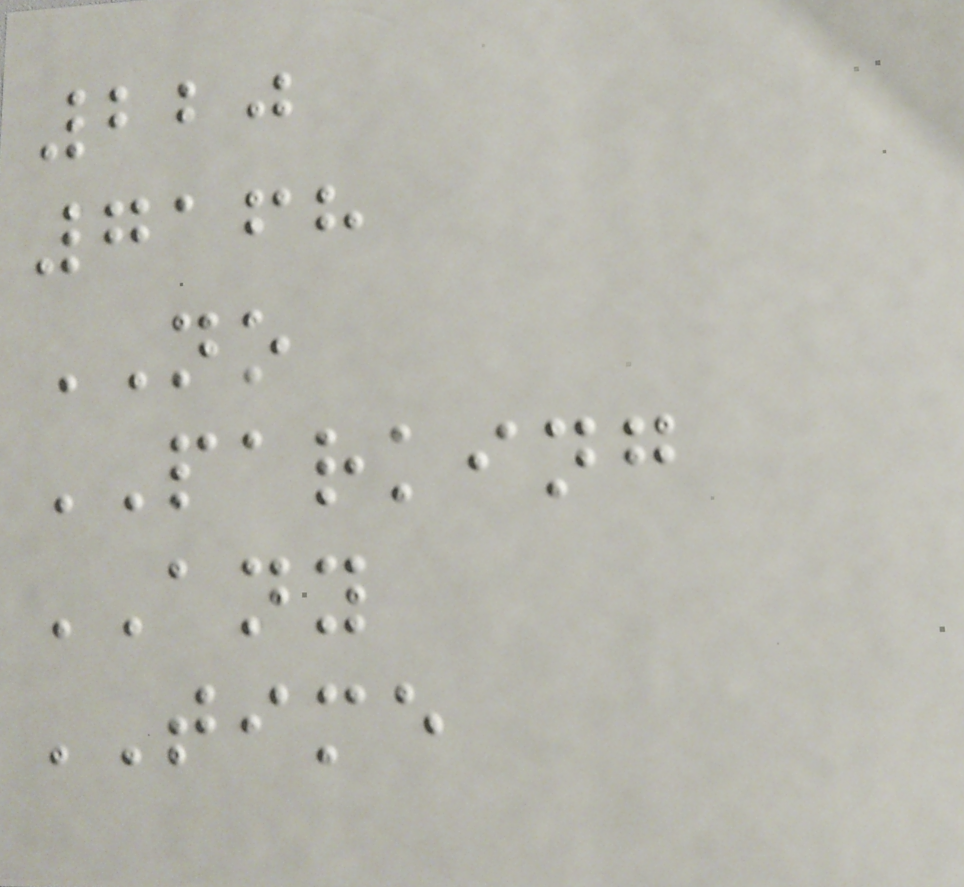220
7168
NO
PARKING
ANY
TIME
